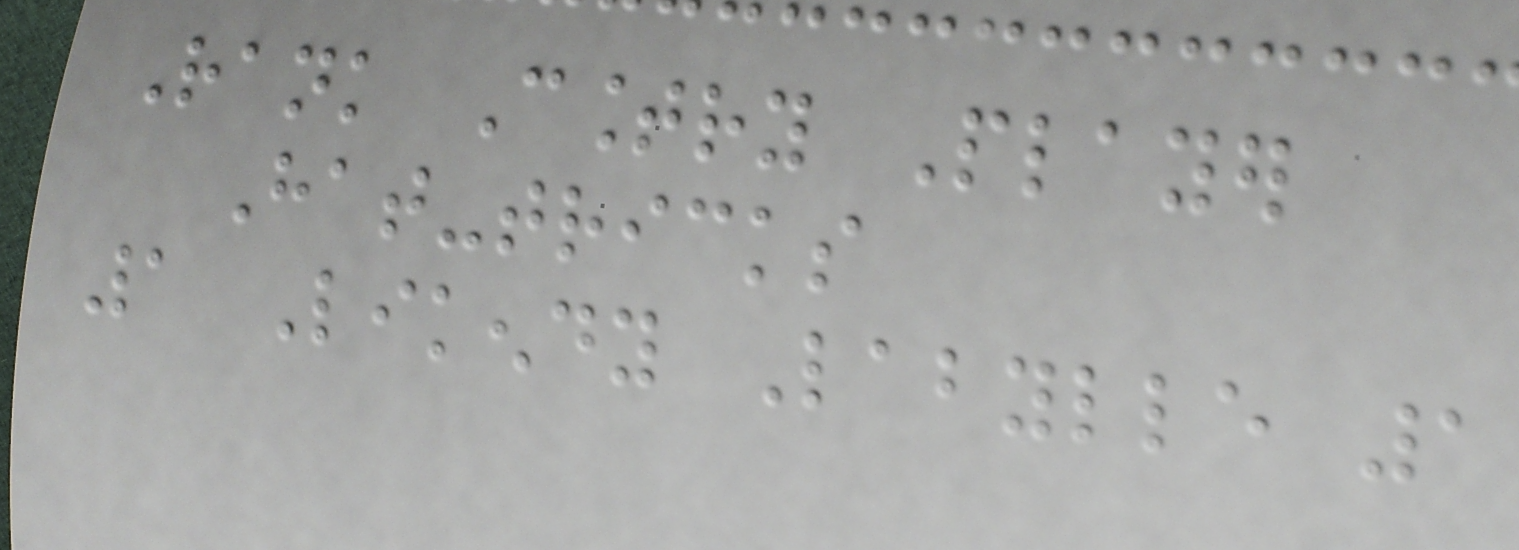Rank Country Player
Hat-tricks
1 Likendy Labylle 1
